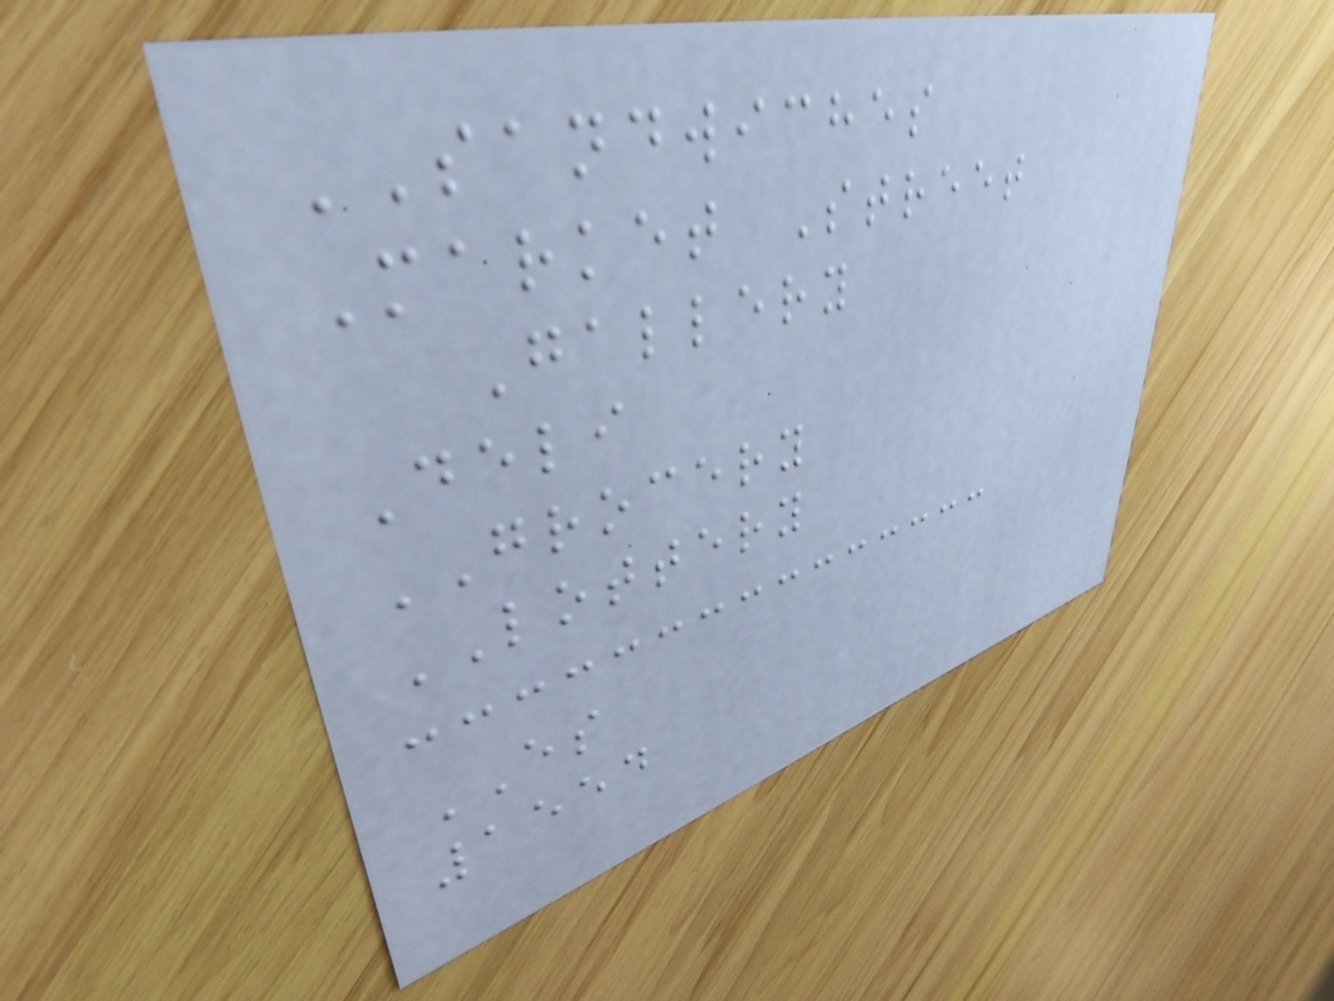SANDWICHES
Market Street
Gallery
Deli
GROCERY
LOTTERY
ES
1554
